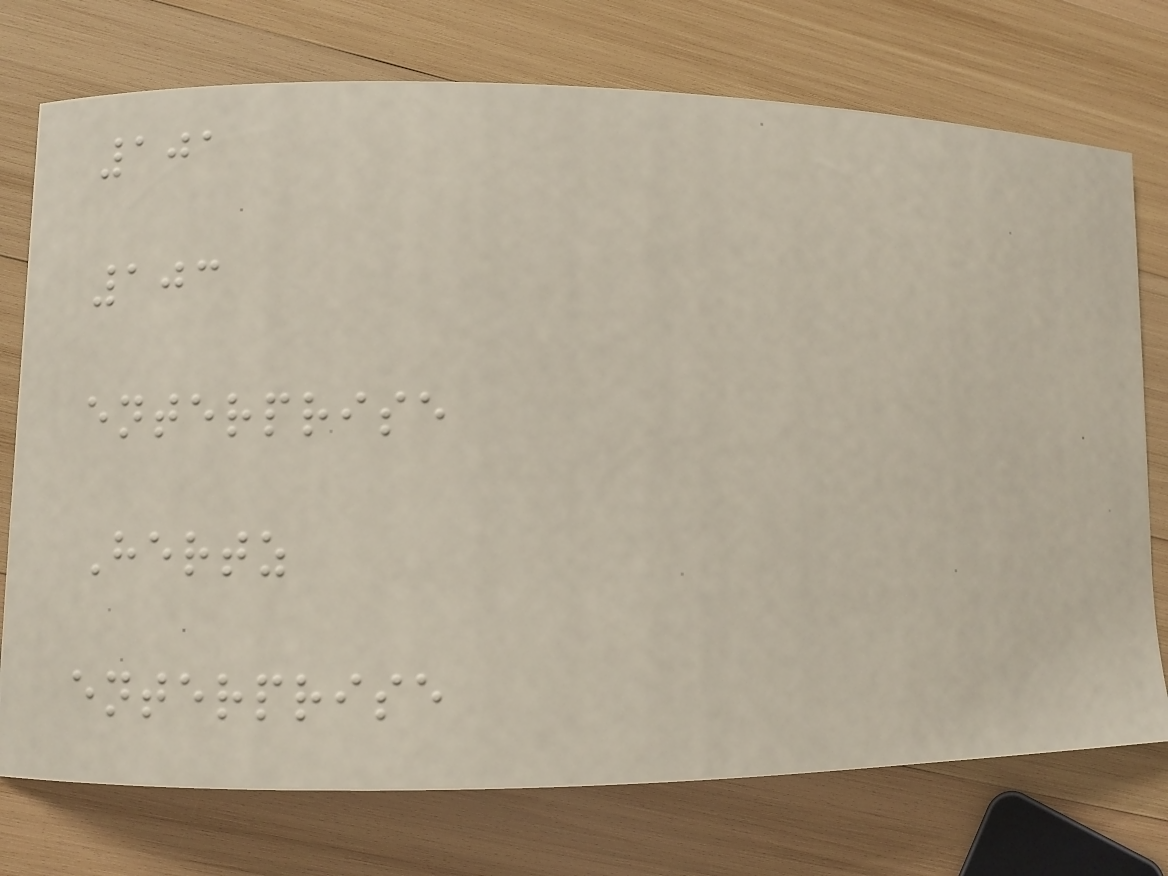101
103
enterprise
Hertz
enterprise
